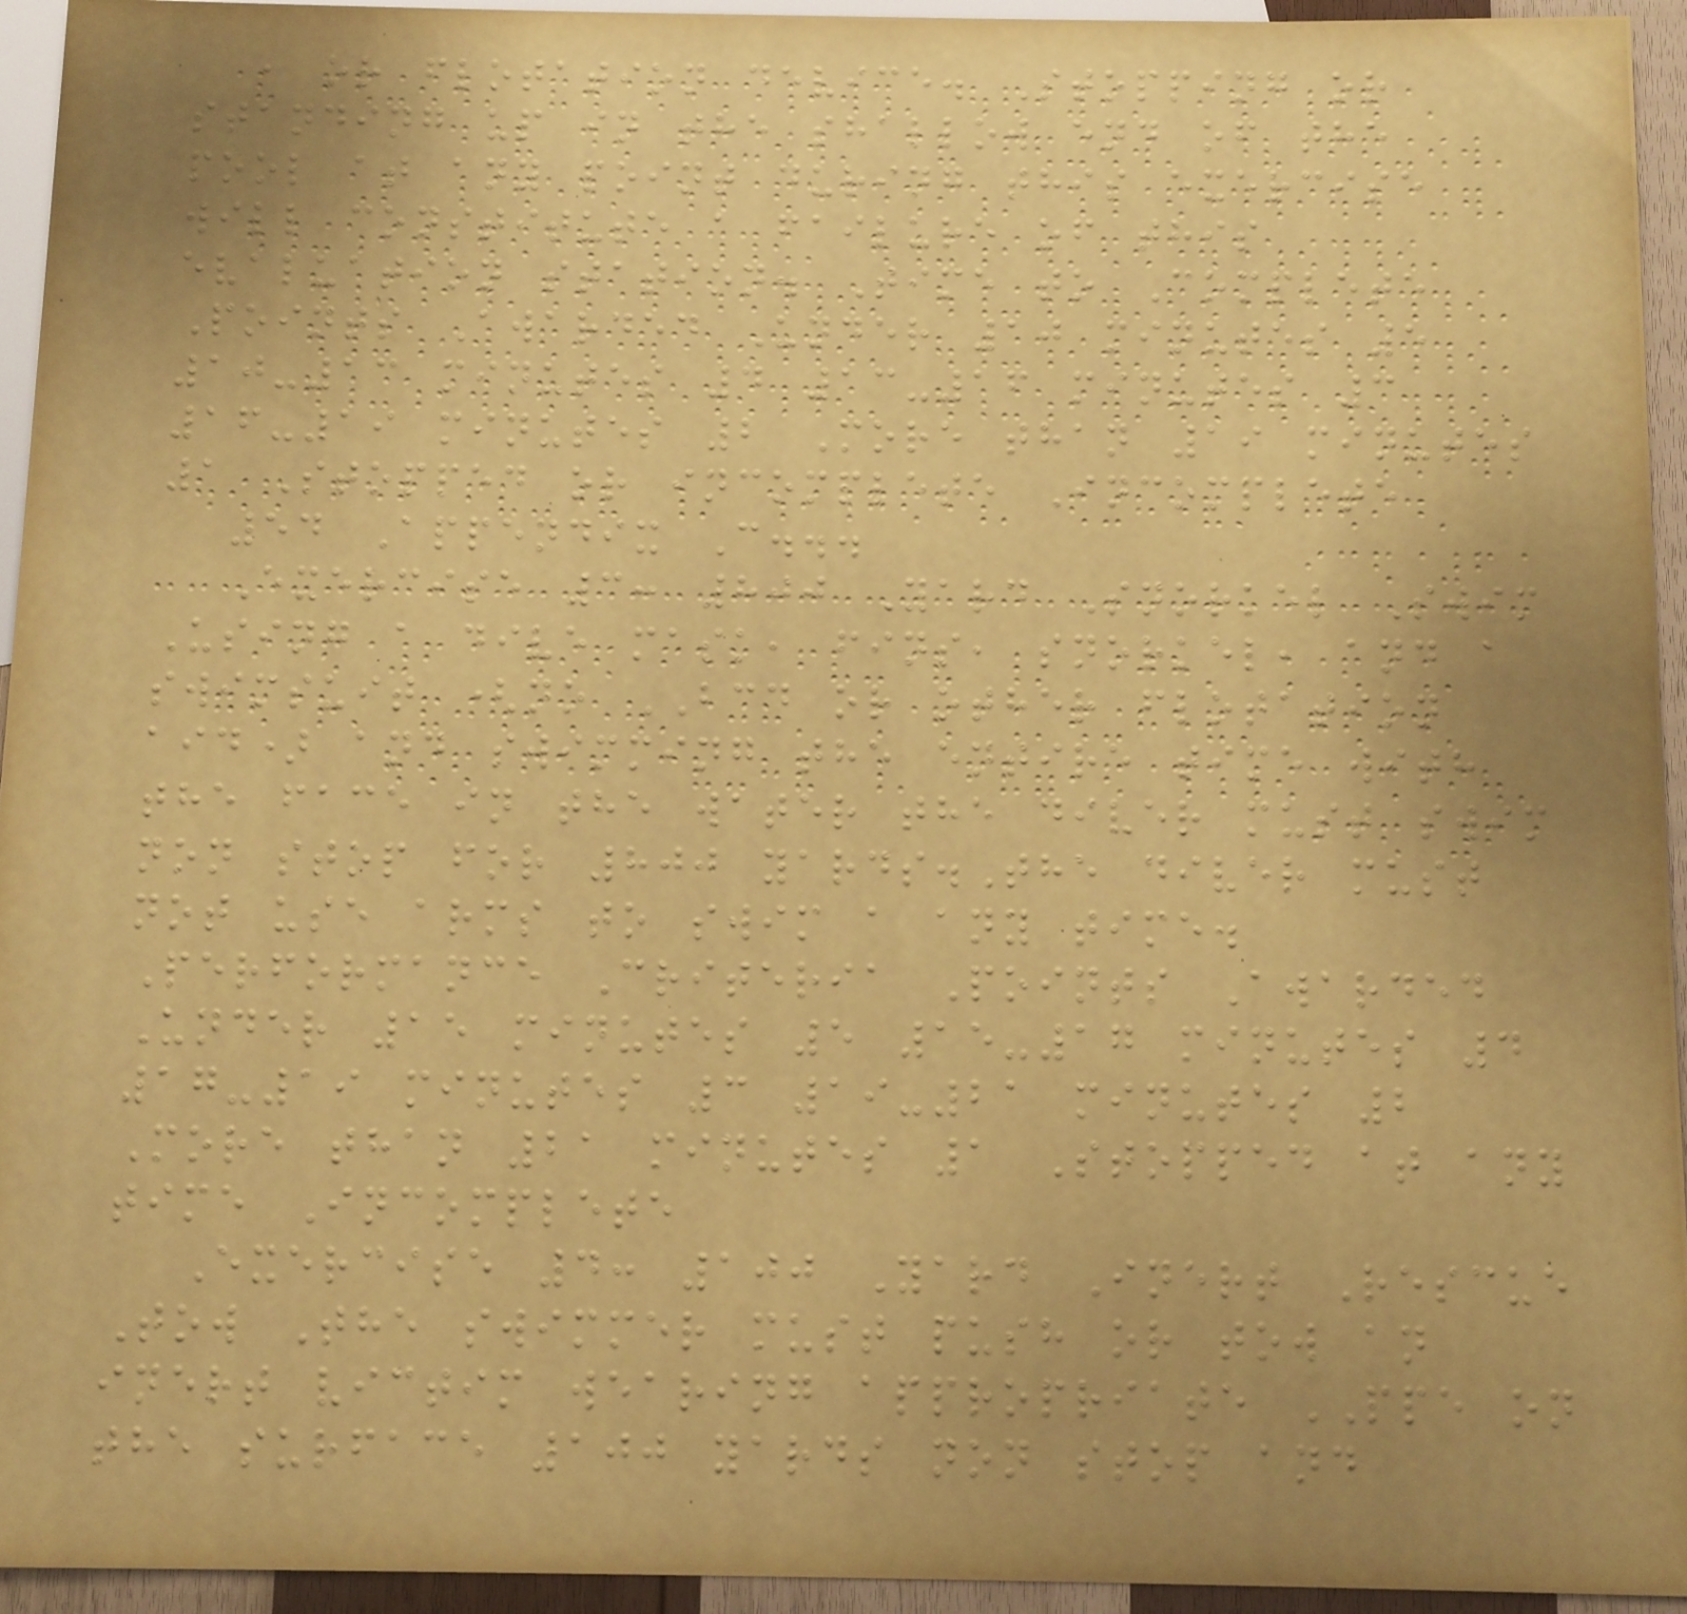, or flotation device. Stopping or
standing up in the shallow end of the
pool at any point during this exercise
will constitute a failure of this
evaluation station. Time to Complete
Points Awarded Under 10 minutes 5
10-13 minutes 4 13-16 minutes 3
16-19 minutes 2 More than 19 minutes
1 Stopped or incomplete Incomplete
54 Appendix C...
Exercise 3: 800 Yard Snorkel Swim
Using a dive mask, fins, snorkel, and a
swimsuit (no BCD or other flotation
aid) and swimming the entire time with
the face in the water the diver must swim
non stop for 800 yards.The diver must
not use arms to swim a any time.
Performance Criteria Points Awarded
Under 15 minutes 5 15-17 minutes 4
17-19 minutes 3 19-21 minutes 2
More than 21 minutes 1 Stopped at any
time Incomplete
Exercise 4: 100 Yard Inert Rescue
Tow The swimmer must push or tow an
inert victim wearing appropriate PPE on
the surface 100 yards non stop and
